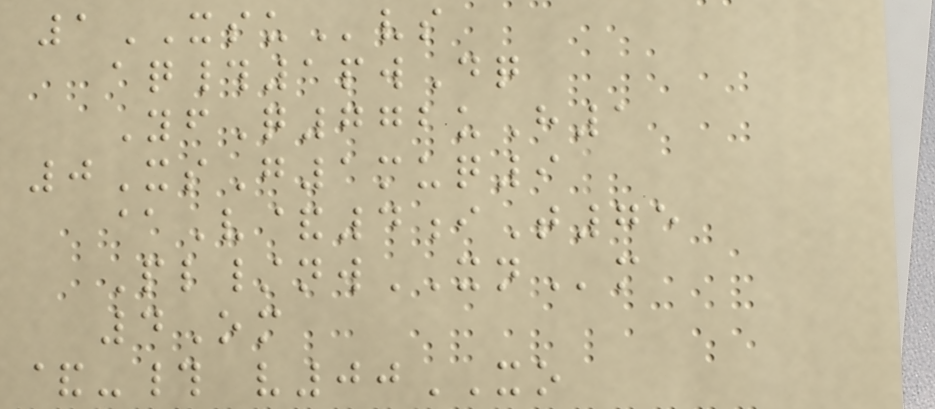1XSUvs
aq#1pwDq
YfQ772uH1
0XsG1muq9
@V&4iT75
Pl/nwXNm
4Om
&-# v00XO
